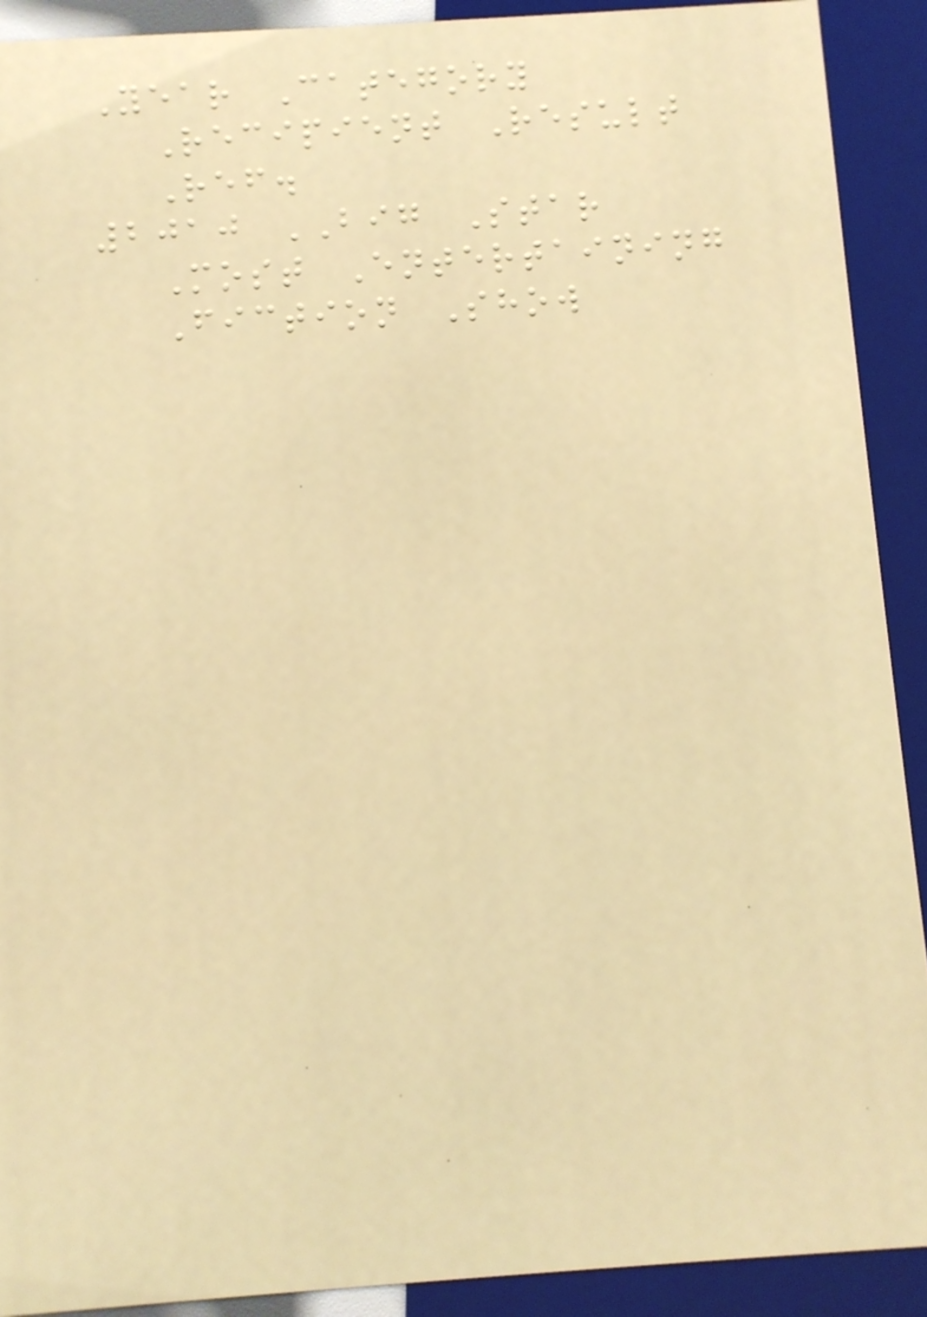Year Category
Recipient Result
Ref.
2010 BIG Star
Most Entertaining
Fiction Show
